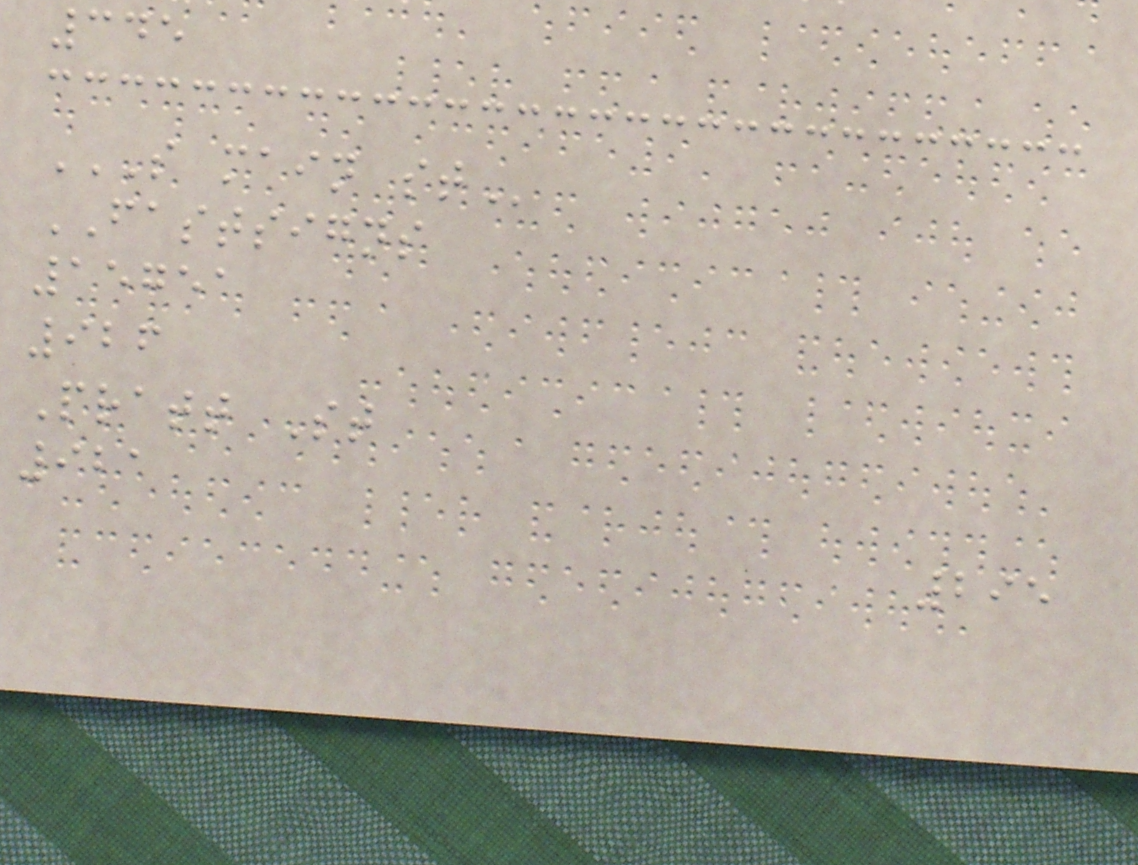345
S MAIN ST
FASTSIGNS
15751
926
Pratt St
921
295
